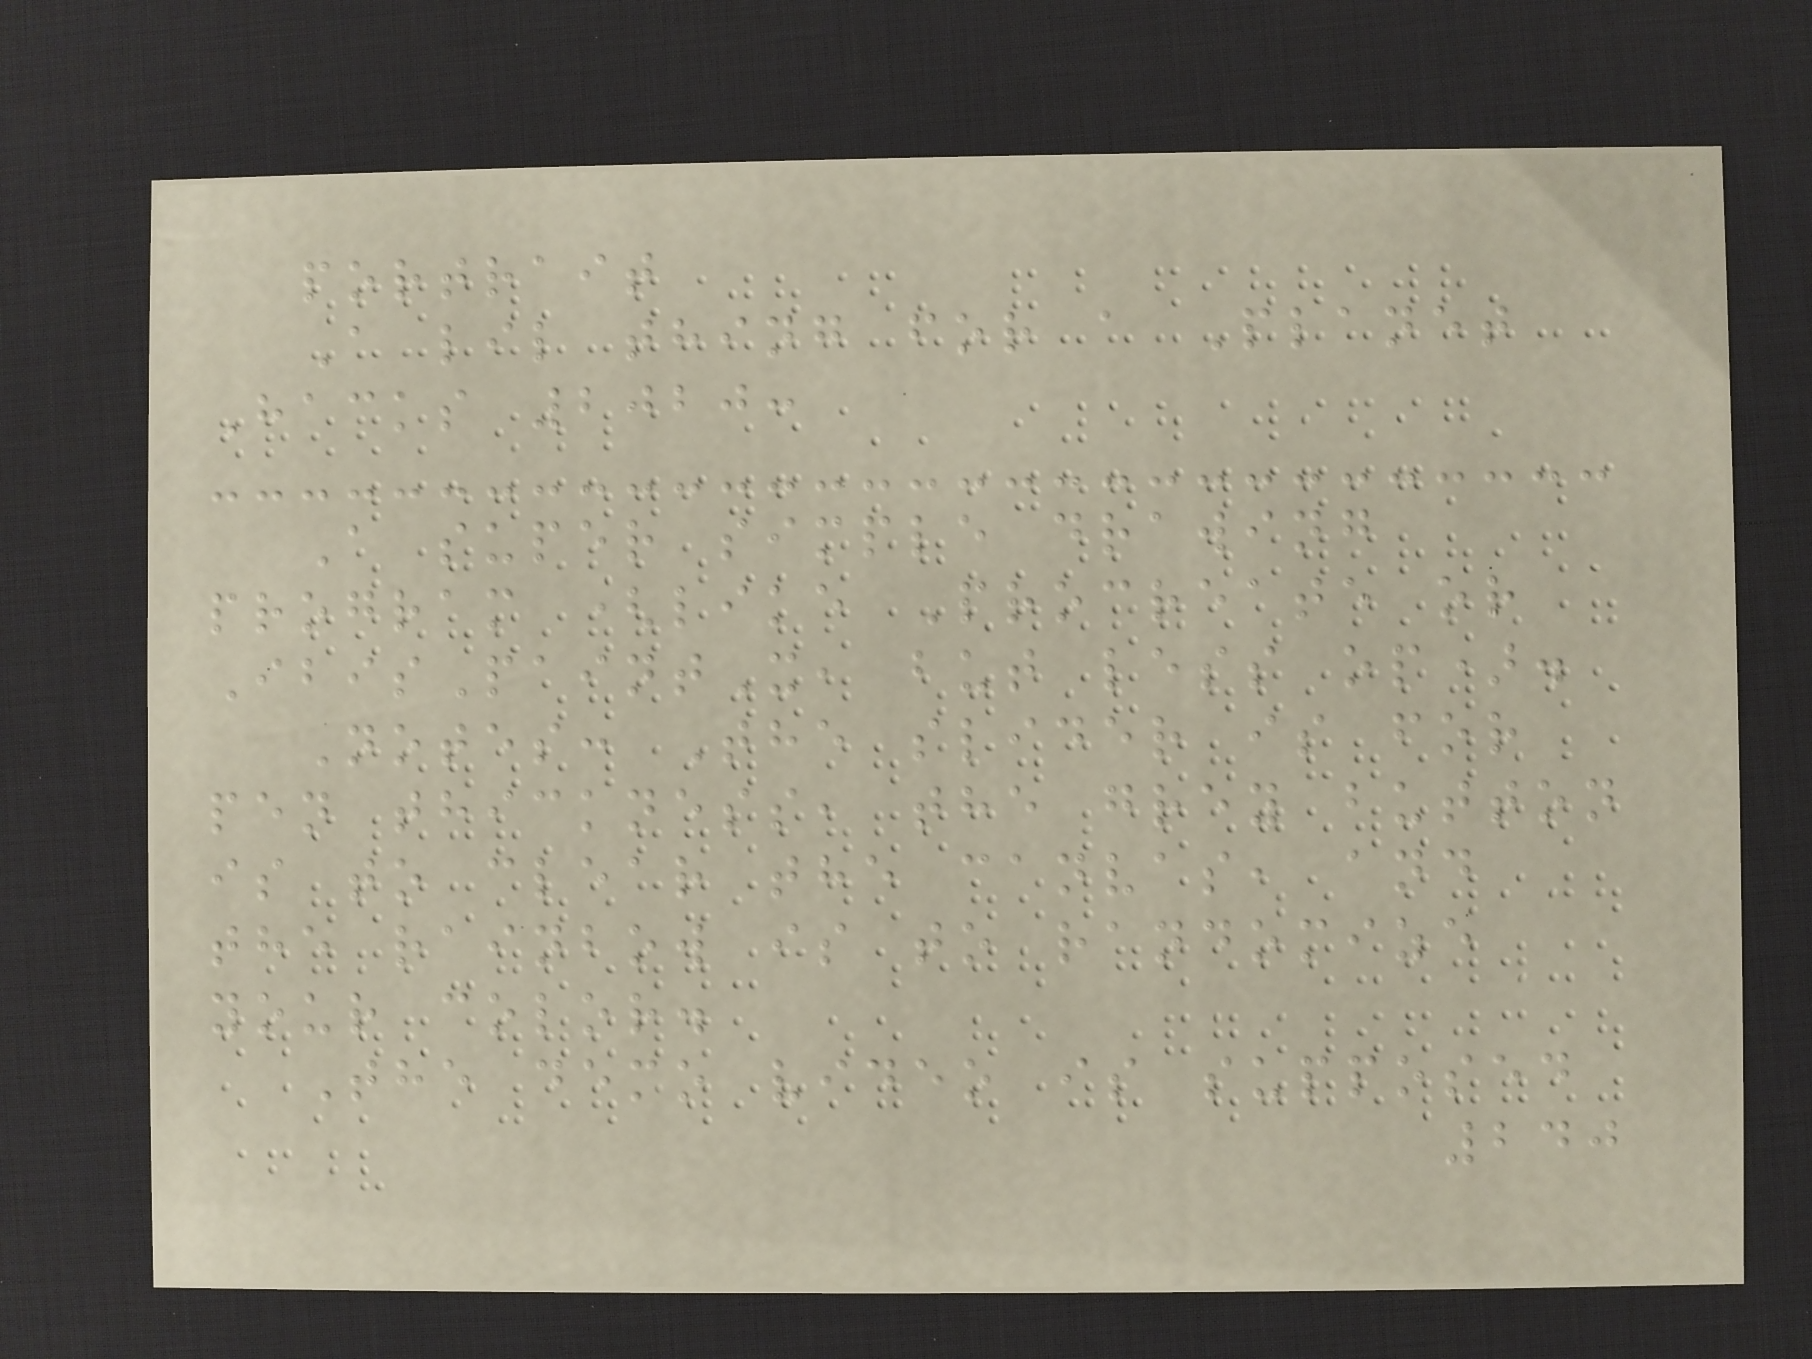portrait
A lil thing for a Planet
Hacks 2020:
A super simple drawing
program (like Procreate or
IbisPaintX, but less op).
Notes: The slider is for
pen thickness, the grey button
is to clear the canvas, and
the rainbow is to randomize
your color.
The demo video is supposed
240
